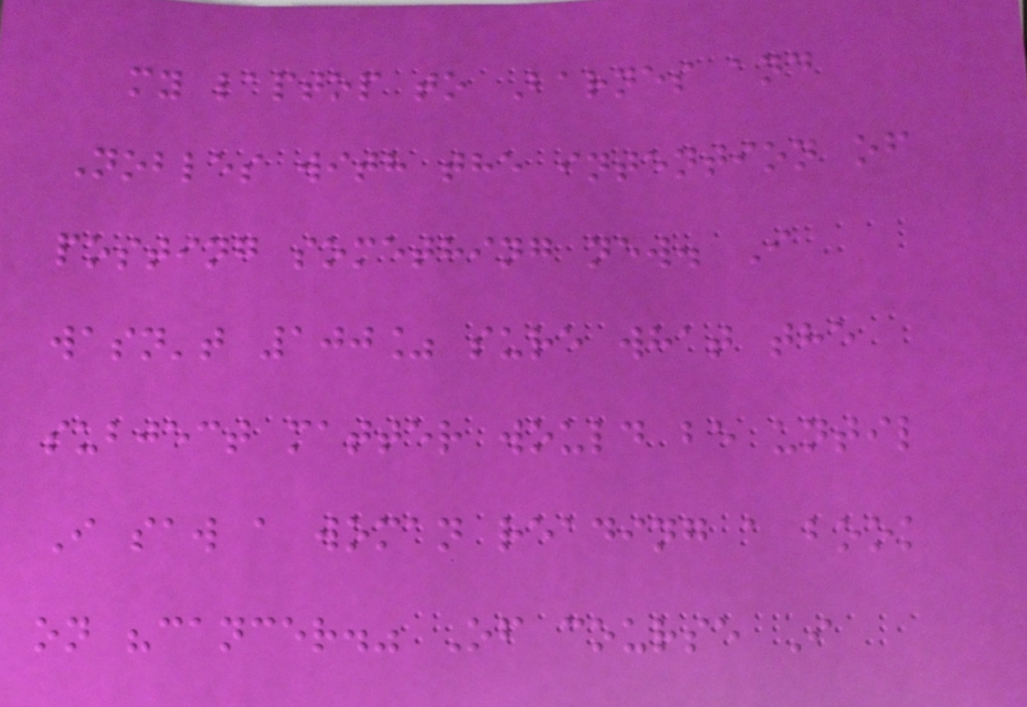my laptop to Barnes and
Nobles with the intention of
posting something new. I
wasn't 100% sure what the
subject matter would be until
I saw a woman reading a book
on "cancer." Of course I
